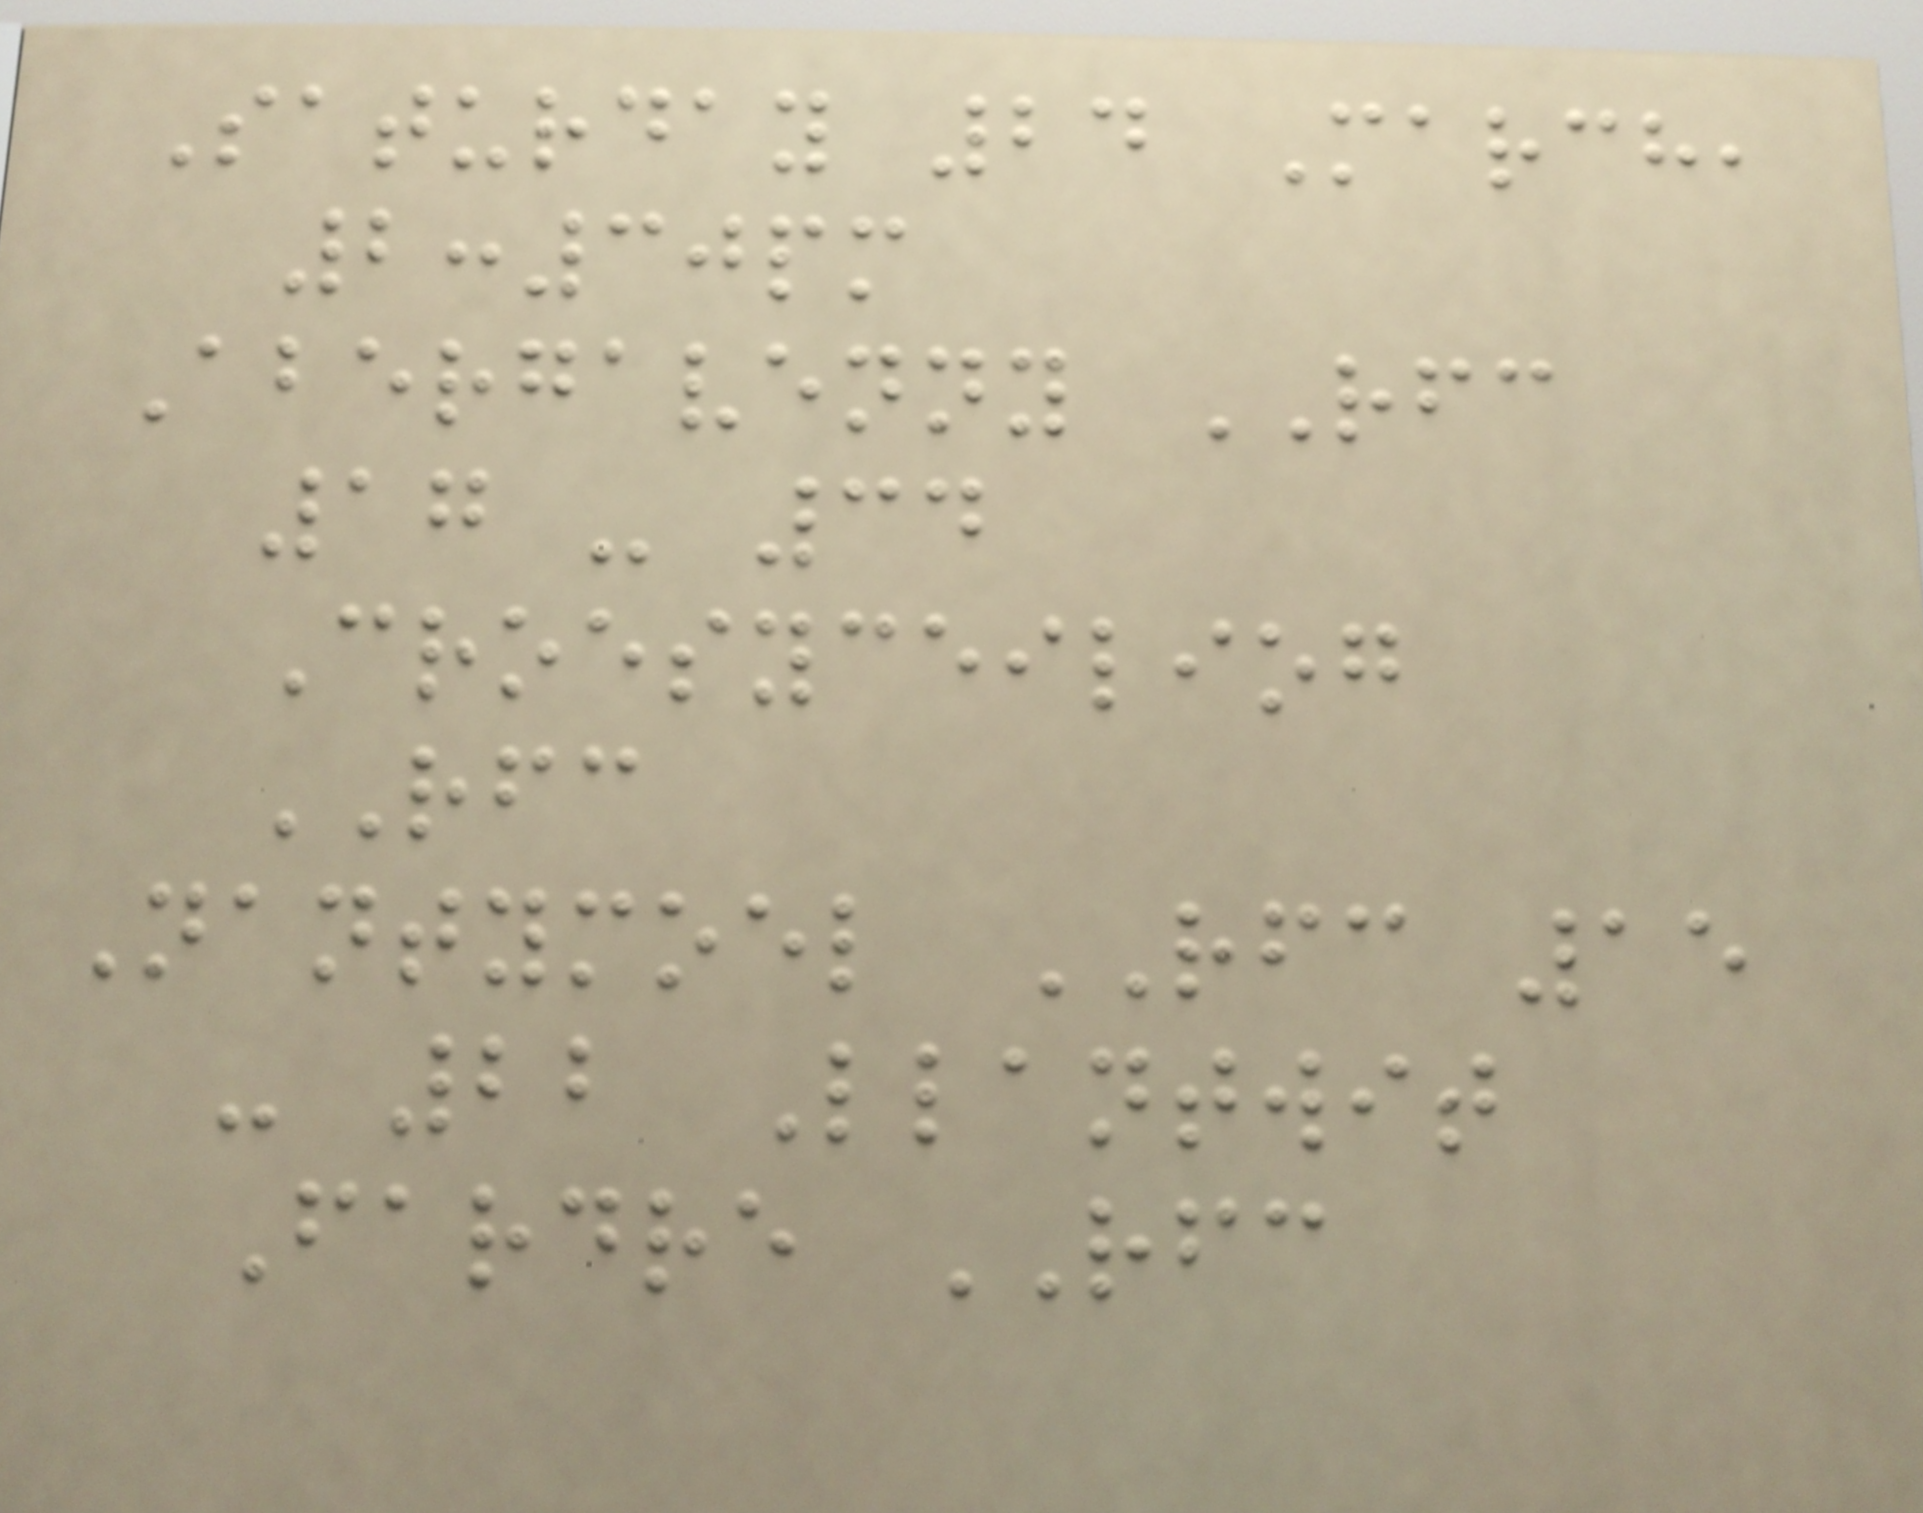Saturday 24 March,
2:30pm
Abergavenny RFC
17 - 34
Croesyceiliog
RFC
Nantymoel RFC 15
- 22 Llantwit
Fardre RFC
